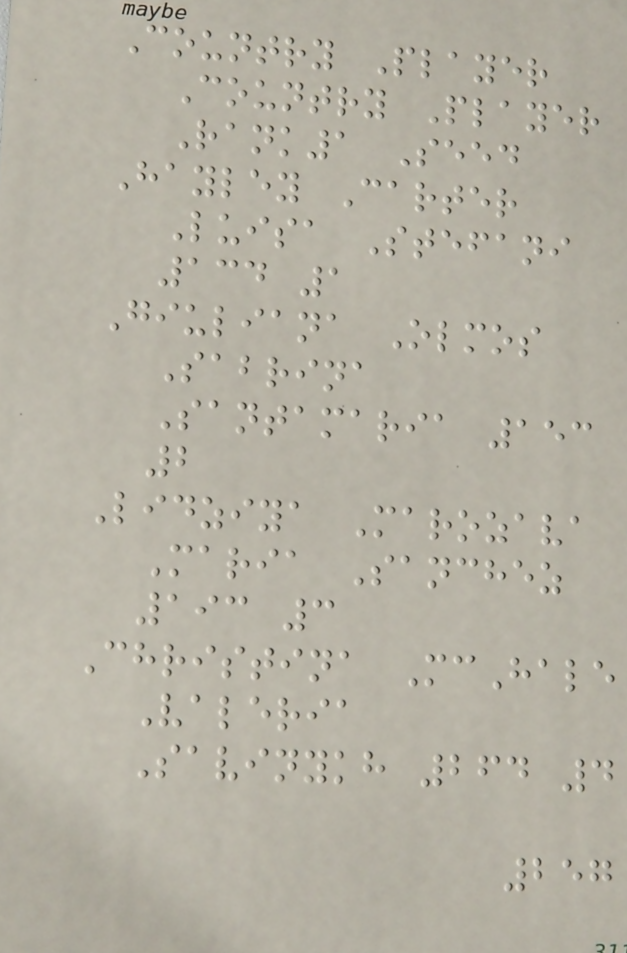Country Player
Country Player
Rank1 Seed
Hayley Carter
Luisa Stefani
134 1
Giuliana Olmos
Sabrina
Santamaria 153
2
Lidziya Marozava
Maria Sanchez
193 3
Christina McHale
Valeria
Savinykh 264 4
257
